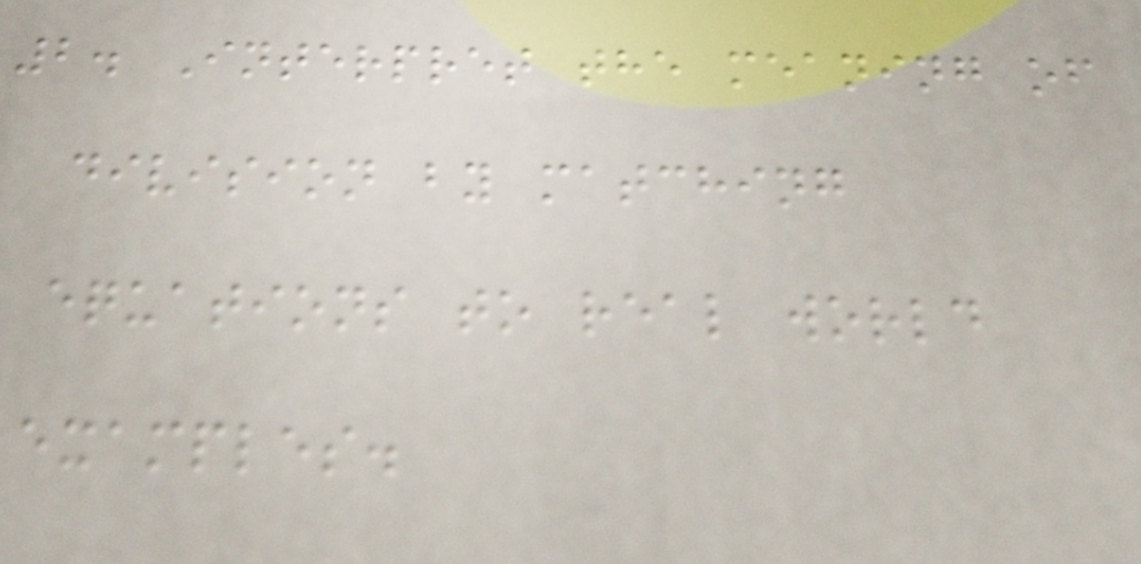2. Interpret the meaning of
division by matching
equations to real world
examples.
